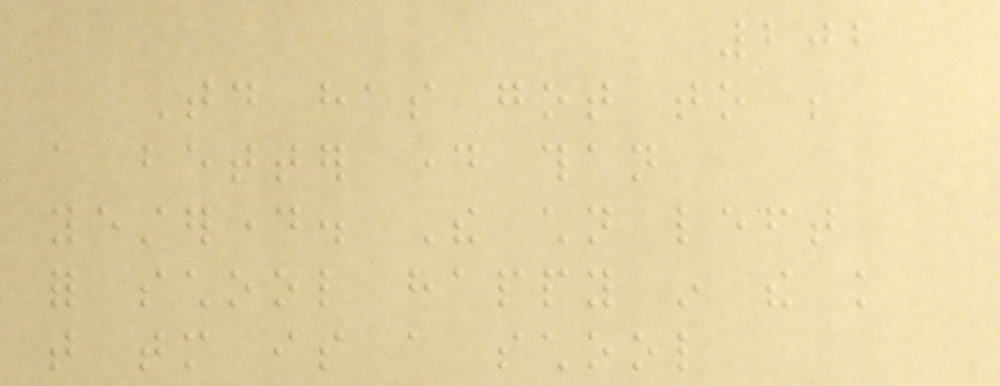202
Today has got to be
a better day than
yesterday. The children left
for school happy in the knowledge
that tomorrow is a school
